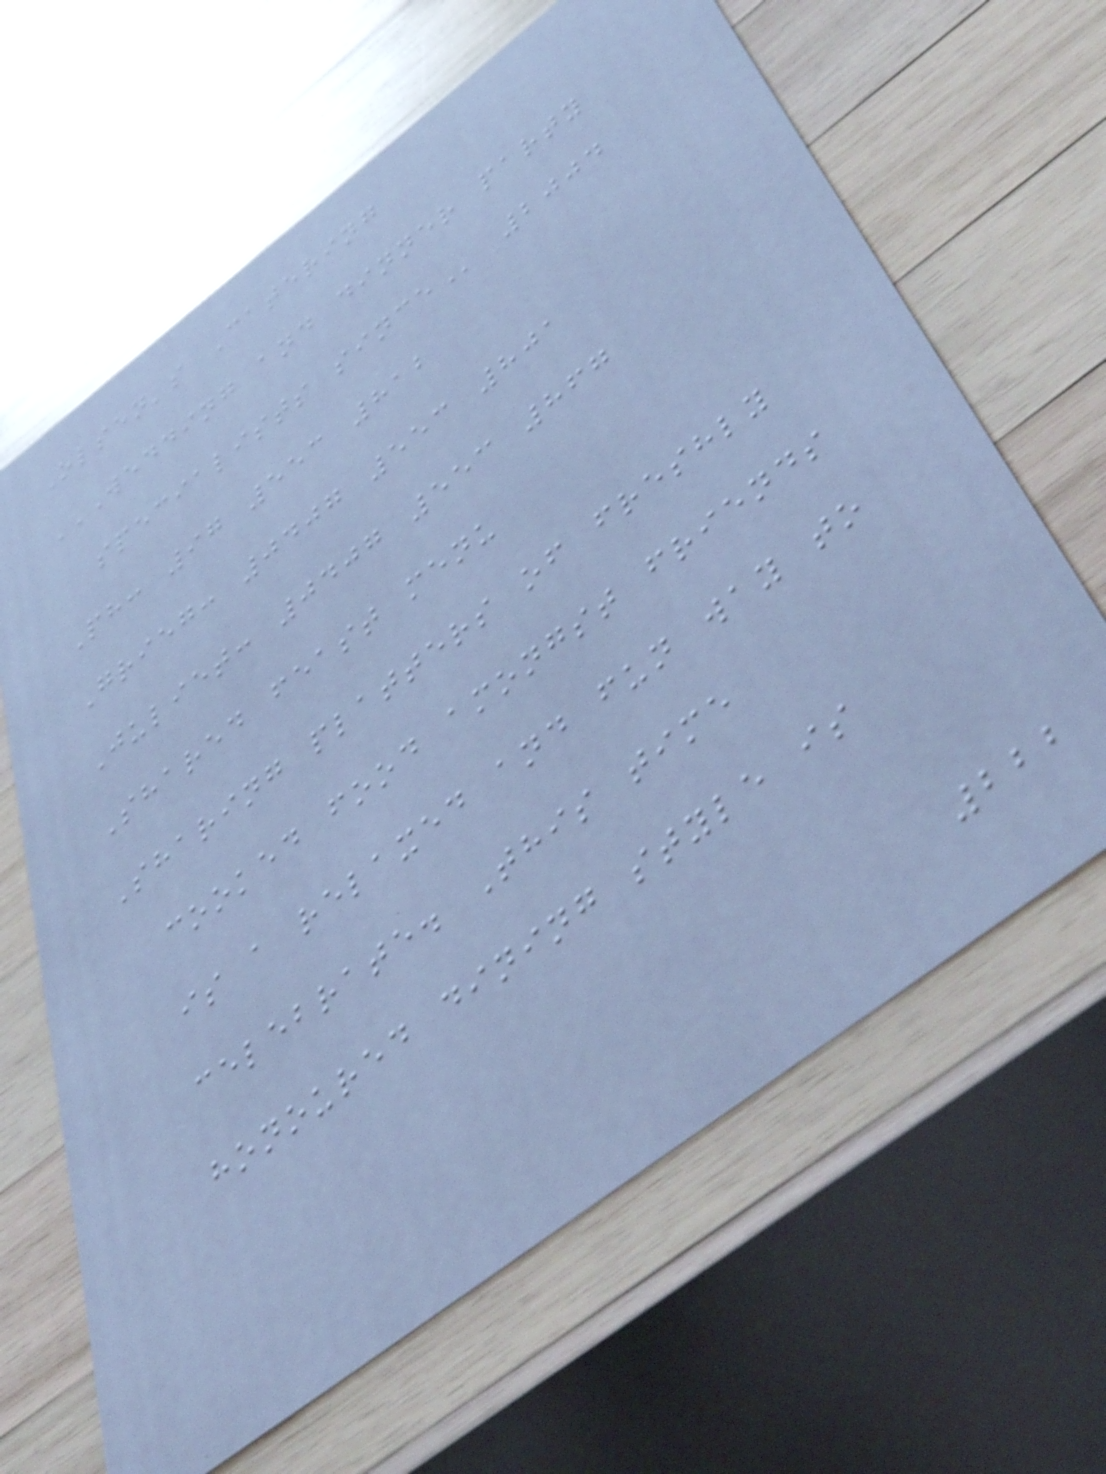Olsen's Catering
WEDDING AND DINNER PARTY
SPECIALISTS SINCE 2004
Ph: 97 553 812
Grieg: 0407 553 801
Juliet: 0407 553 867
Shared feast menu
Sharing platters of freshly
cooked food amongst friends
is a relaxed and fun way to
celebrate. This time
honoured dining style is
222
